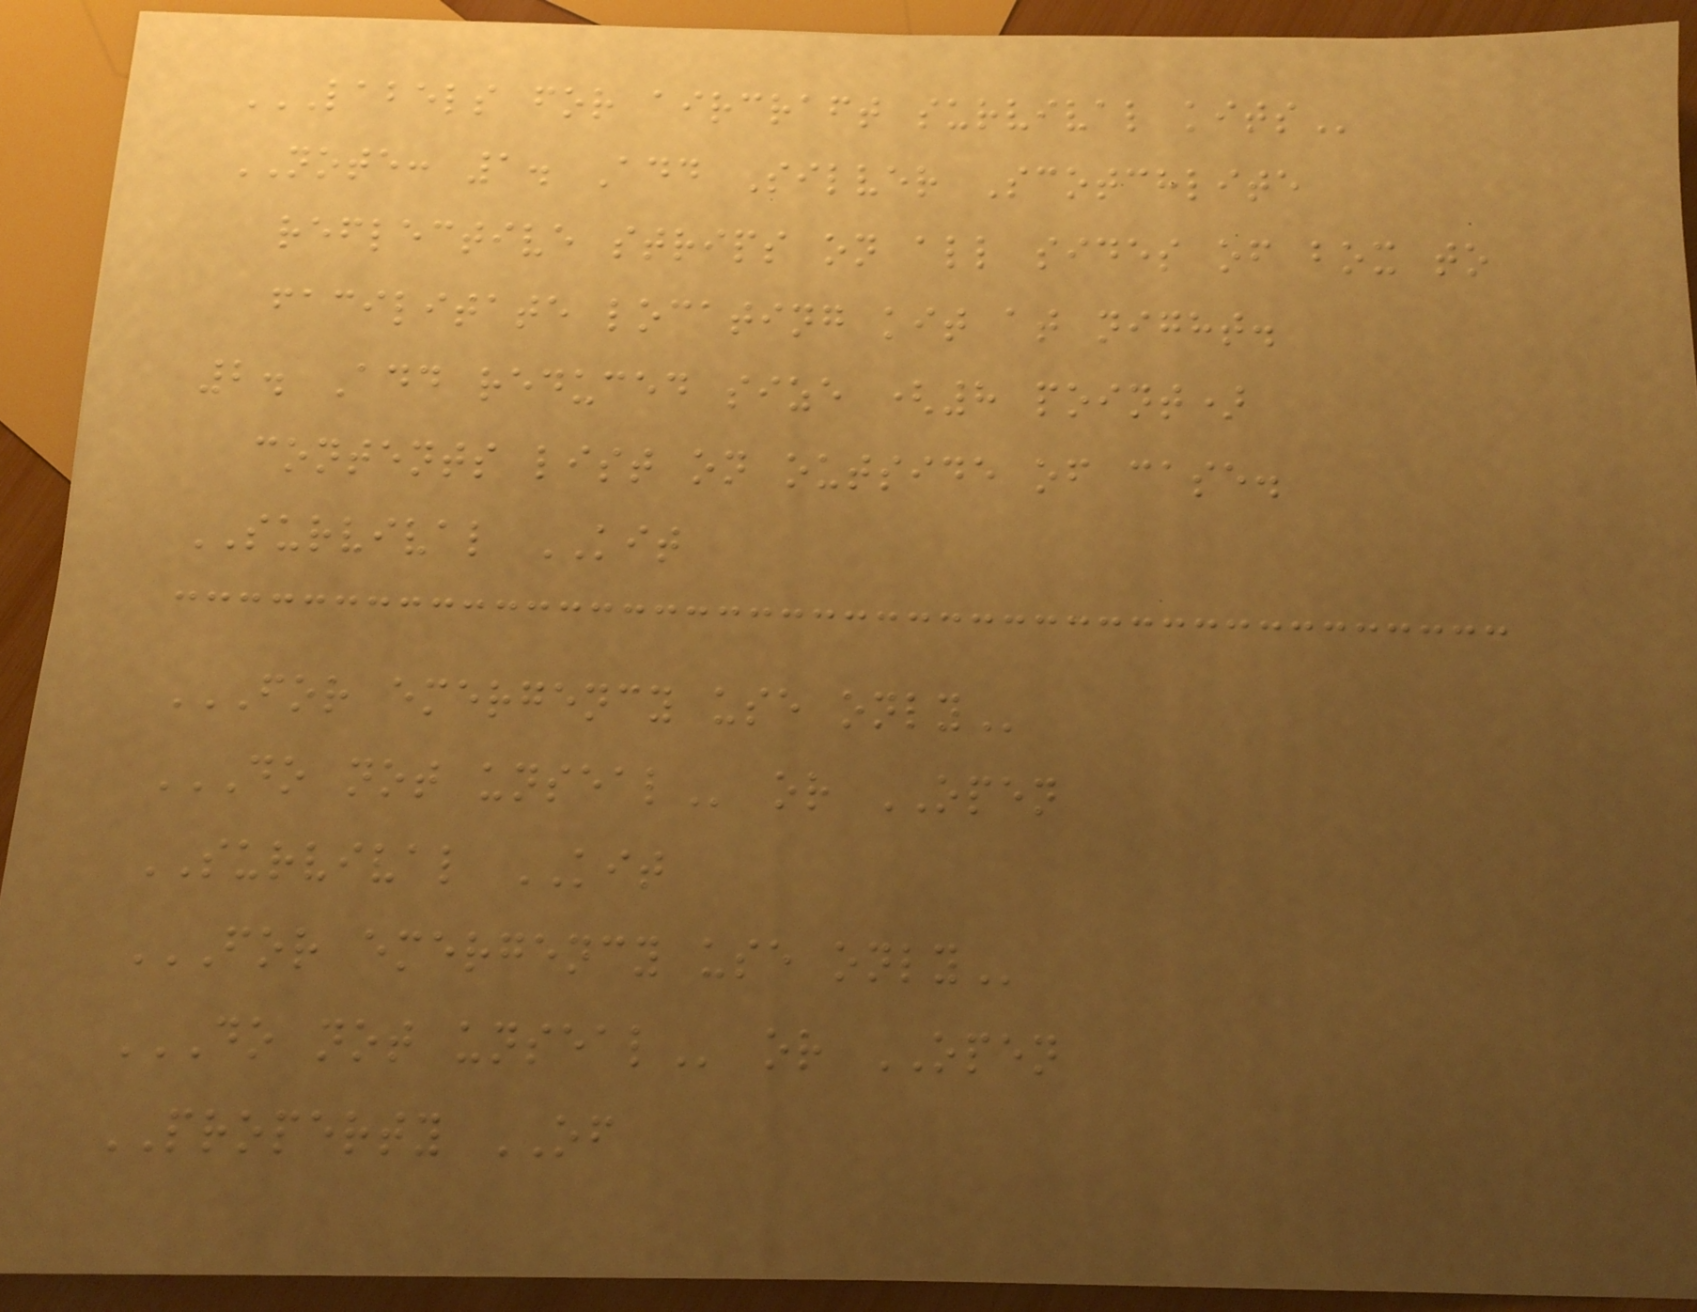LABELS FOR AIRCRAFT SURVIVAL KITS
NOTE: 1. Add Silver Scotchlite
reflective strips on all sides of box to
facilitate locating kit at night.
2. Add reduced size (8 point)
contents list on outside of case.
SURVIVAL KIT
FOR EMERGENCY USE ONLY
DO NOT UNSEAL or OPEN
SURVIVAL KIT
FOR EMERGENCY USE ONLY
DO NOT UNSEAL or OPEN
PROPERTY OF
